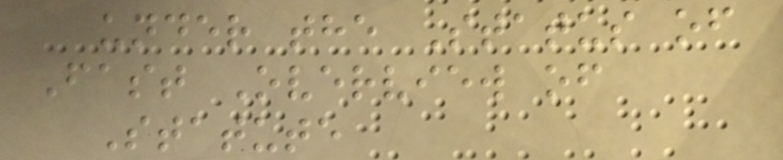under the Status of
Fast Overview of
Statute
